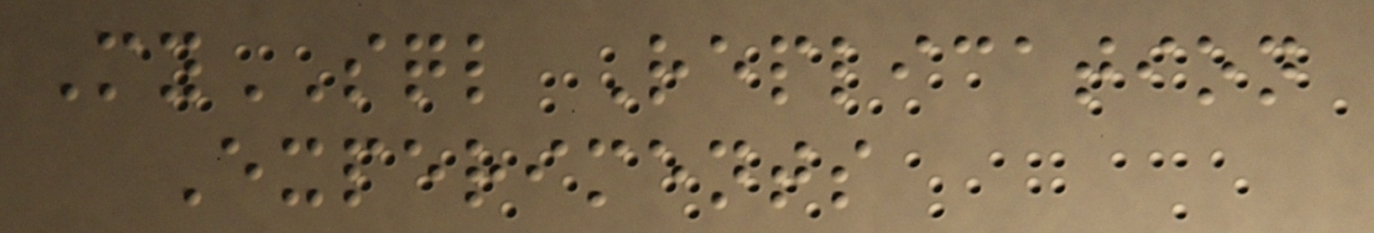MySQL Replication
Experiments
